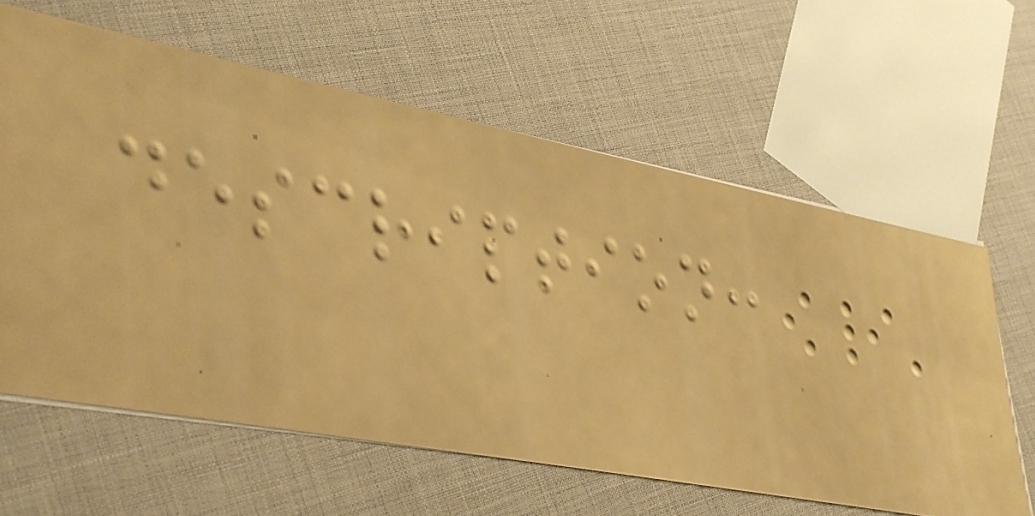description:
